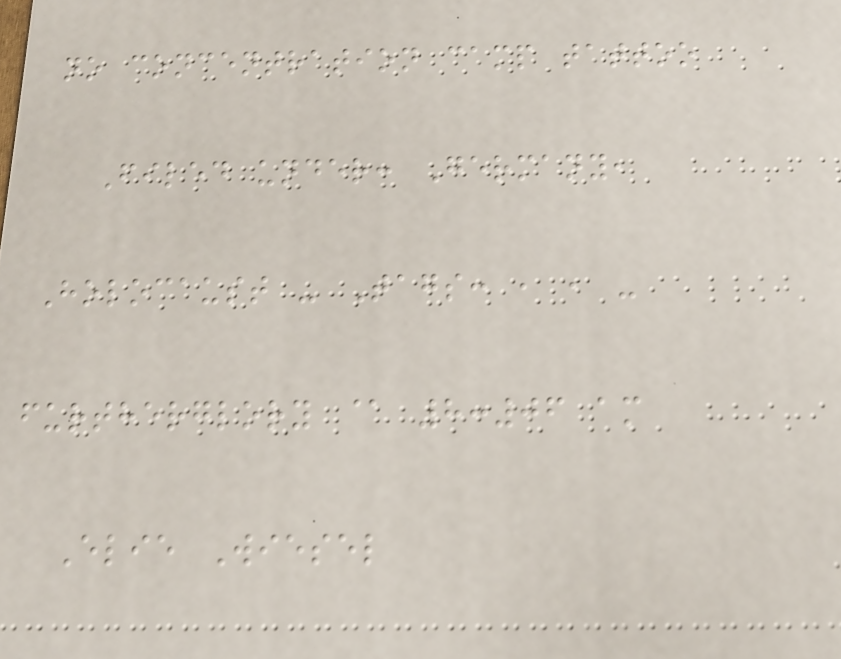no concentration camp tattoo
Filed under: Germany,
Holocaust - Tags: , , -
furtherglory @ 8:06 am
Elie Wiesel
